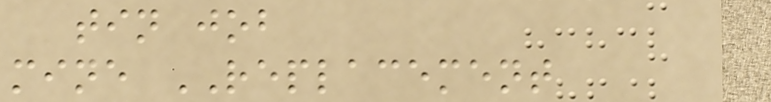tin job
mine REPLACEMENT
